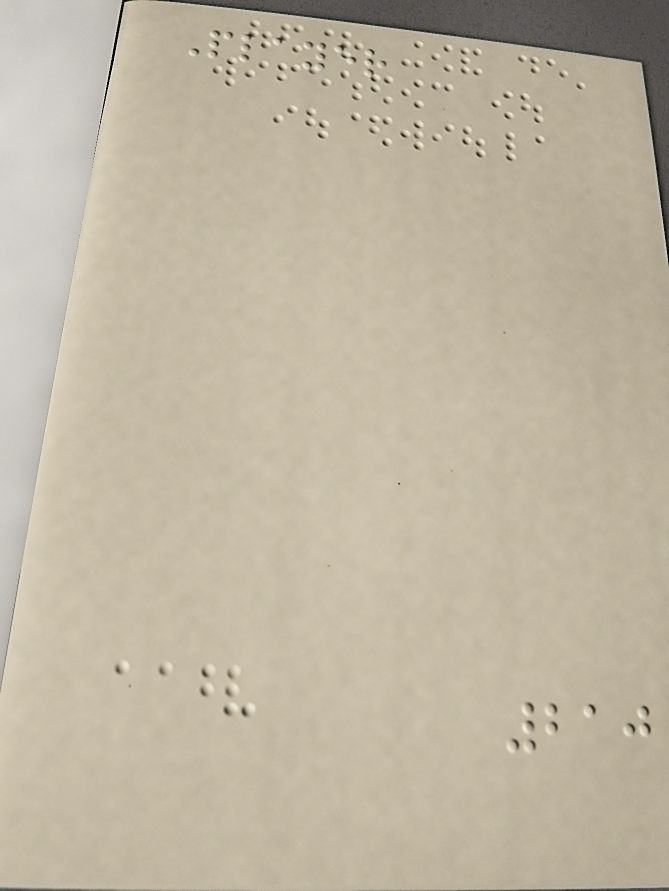Player
210
